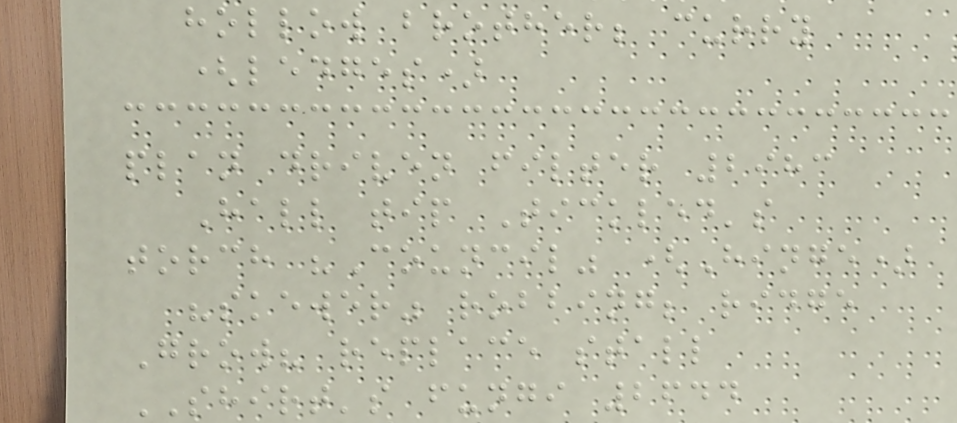hollow brother; curry
(ledges)
plan driven filter 2983
Hall tip Tickled's
torch "Council" (Hinge)
"skewer" robbing; ridge
Grow? replace stall
SHIRT's fungi 2644
